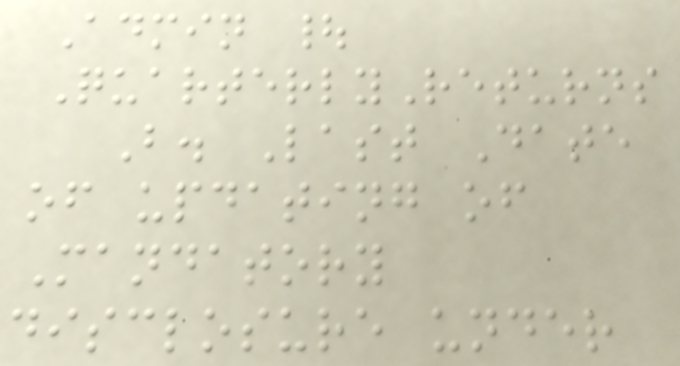Admin |
QuarterlyReturns
B. Last Date
of updating of
Mandatory
disclosure under
